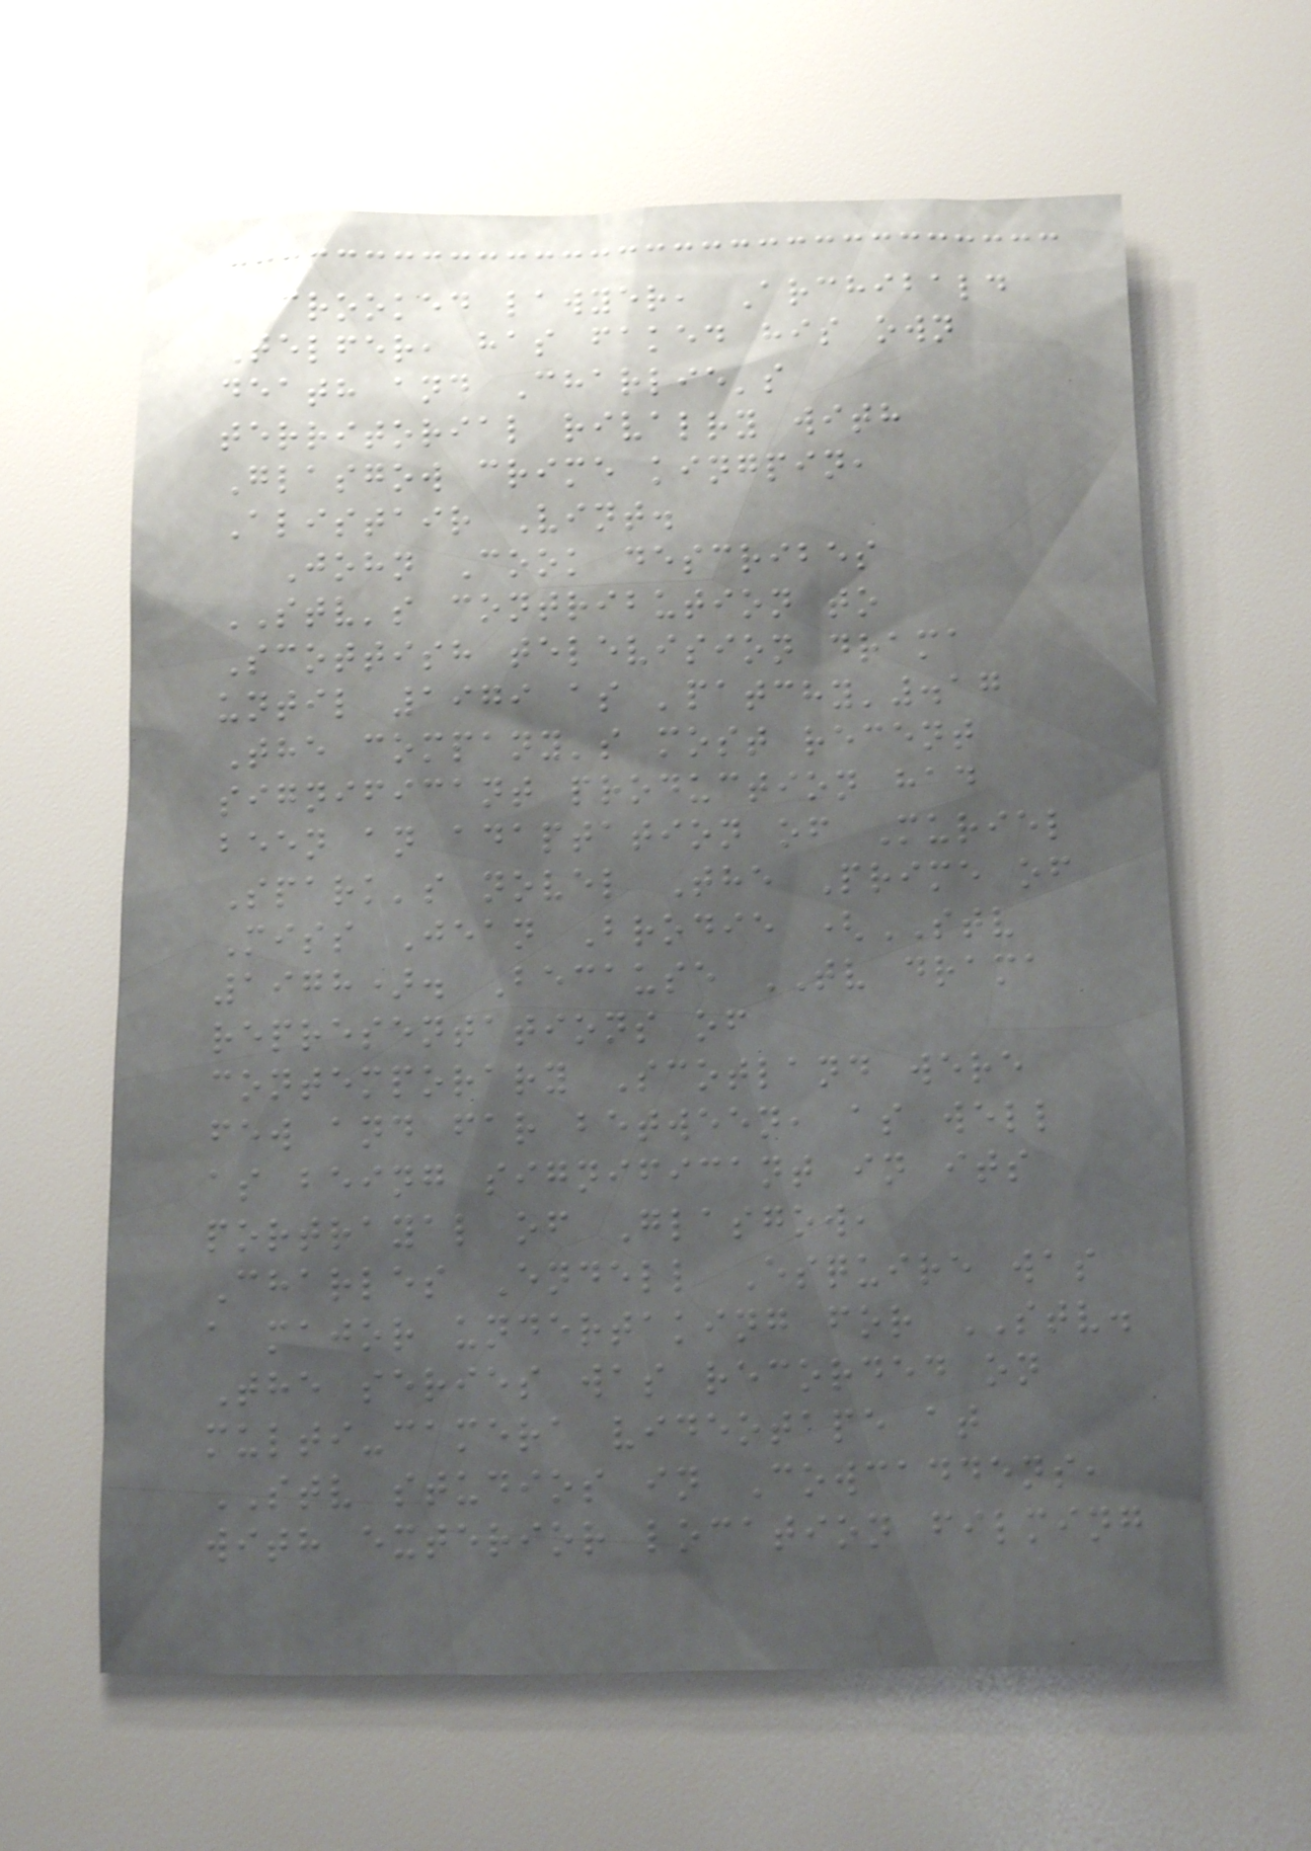crooked lawyer, Archibald
Telfer, has faked his own
death and Charlie's
territorial rivalry with
Glasgow crime kingpin,
Alistair Vint.
John Cook describes
STV's contribution to
Scottish television drama
until 1979 as 'patchy'.17
The company's most recent
significant production had
been an adaptation of Muriel
Spark's novel The Prime of
Miss Jean Brodie (STV
1978). Because TV drama
representations of
contemporary Scotland were
few and far between, as well
as being significant in its
portrayal of Glasgow,
Charles Endell Esquire was
a major undertaking for STV.
The series was recorded on
multi-camera videotape at
STV studios in Cowcaddens,
with exterior location filming
